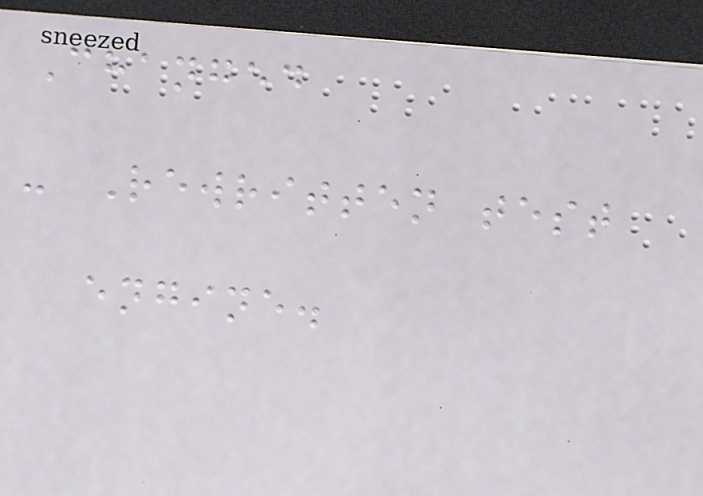Changed
- Rewritten test
engine.
